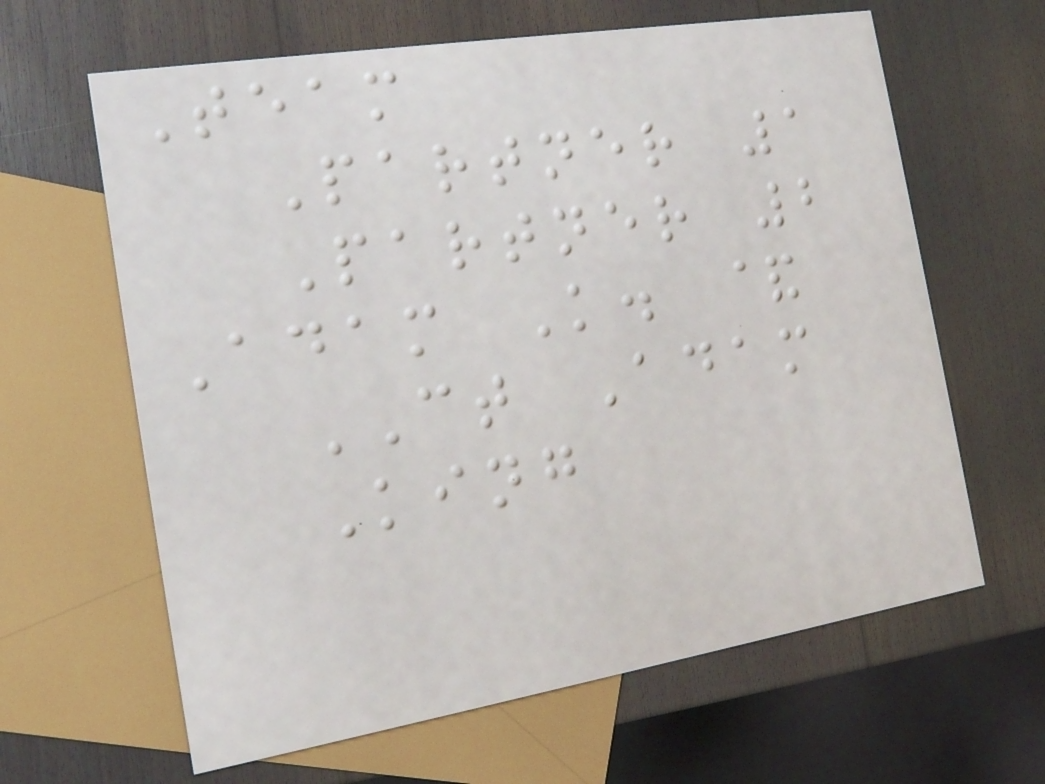Team
Partner 1
Partner 2
Adam K. &
CT Adam
King
